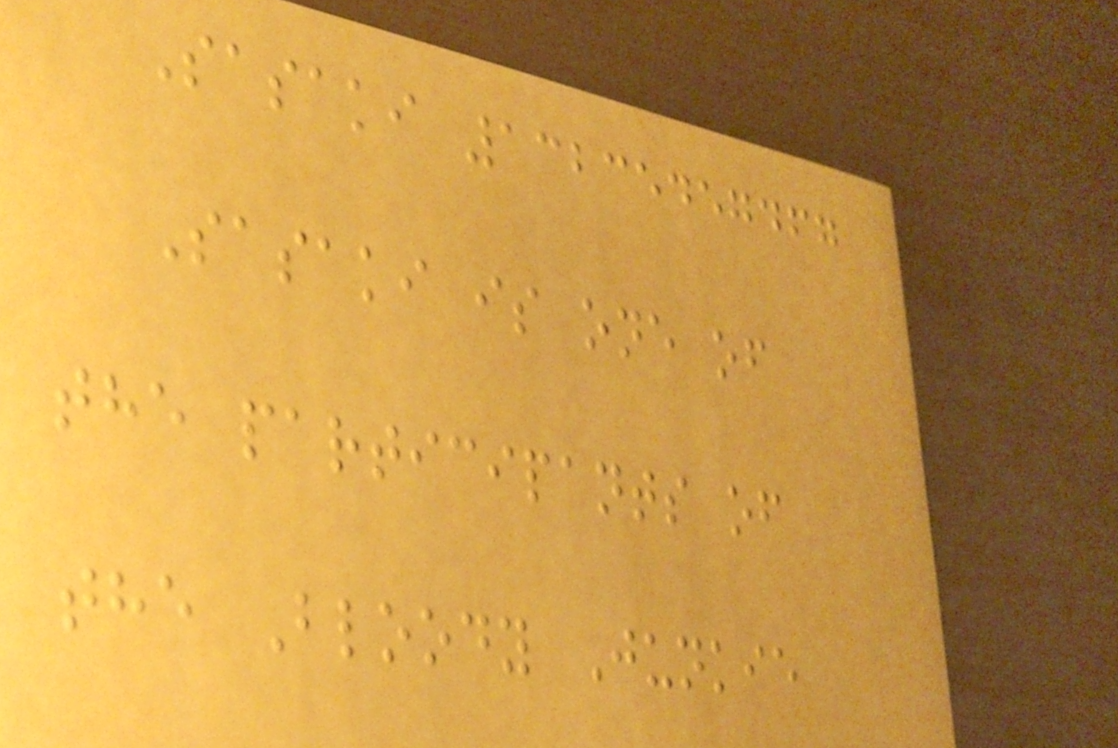Sasaki 13235457467
Sasaki is one of
the participants of
the Bloody Junkie
